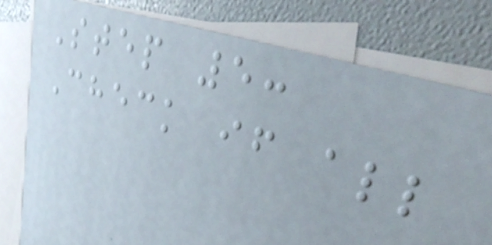Step 5:
Check if all
